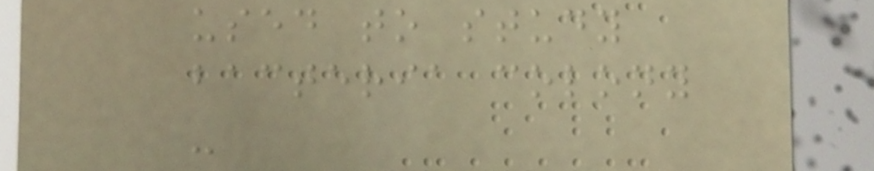used to study
bacteria colony
-
